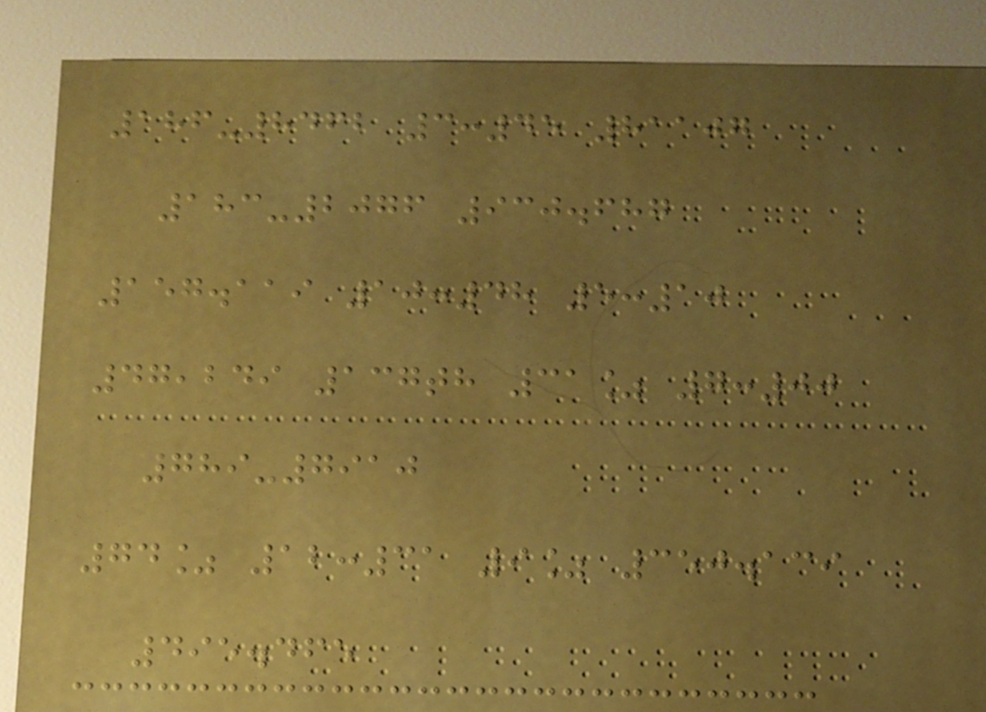186-8462 3:45 81107
183-2076 930.687
157.119 10:48 5:10
47,249 137th 31% 7:00
789-7910
74% 12:31 9% 350.139
495.465
